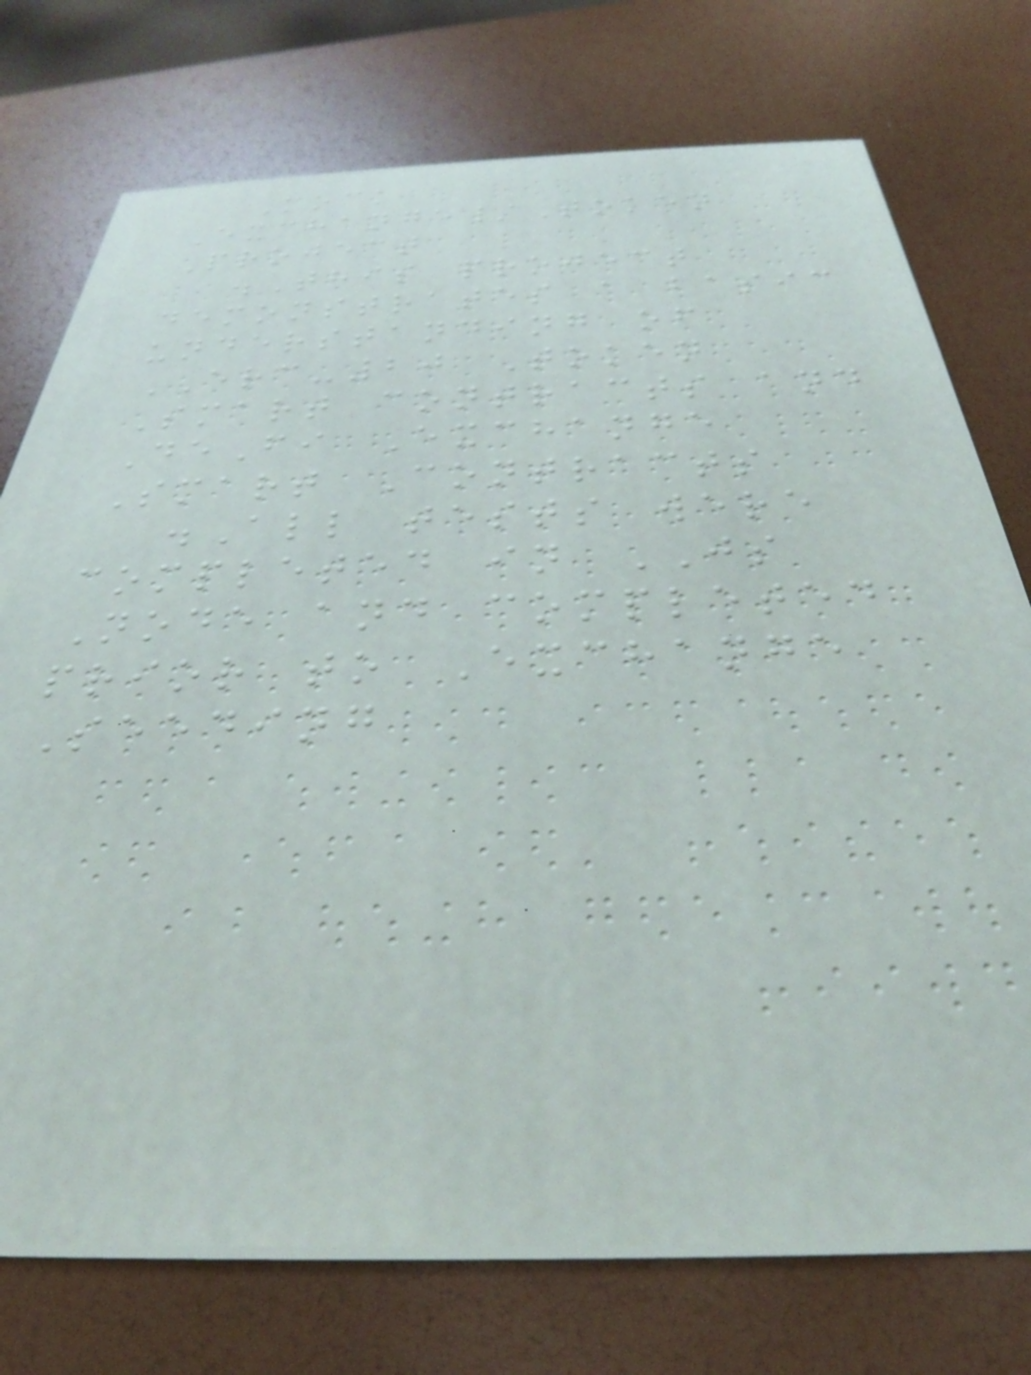Mock
Exchange/Token
Project
.This project
demonstrates a basic
understanding of
ERC-20 Token
Smart contracts and
DeFi Exchange
Smart Contracts
.All tests were
completed in JS
Node and completed
prior to Exchange
Seeding
